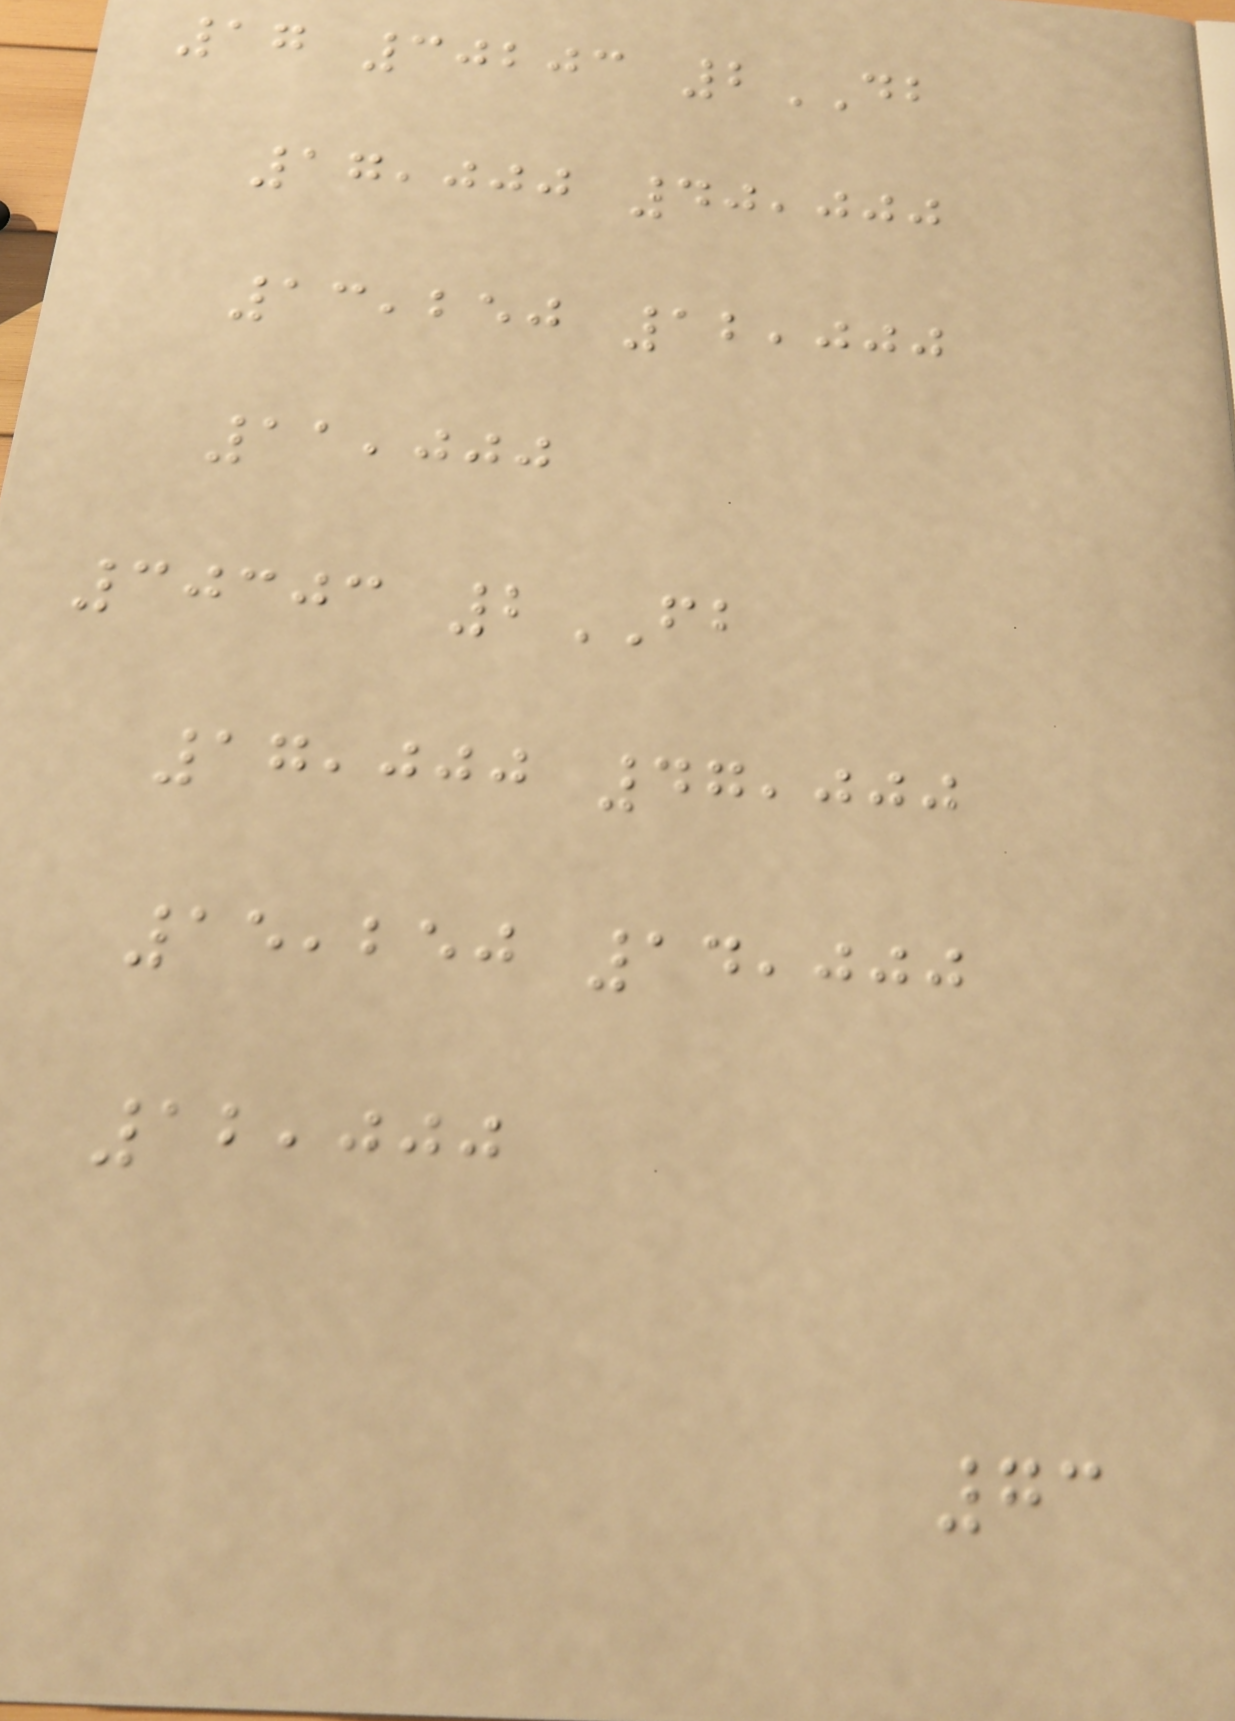17 30203 2DB
17,000 40,000
13,250 12,000
11,000
30303 2FB
17,000 47,000
15,250 14,000
12,000
73
